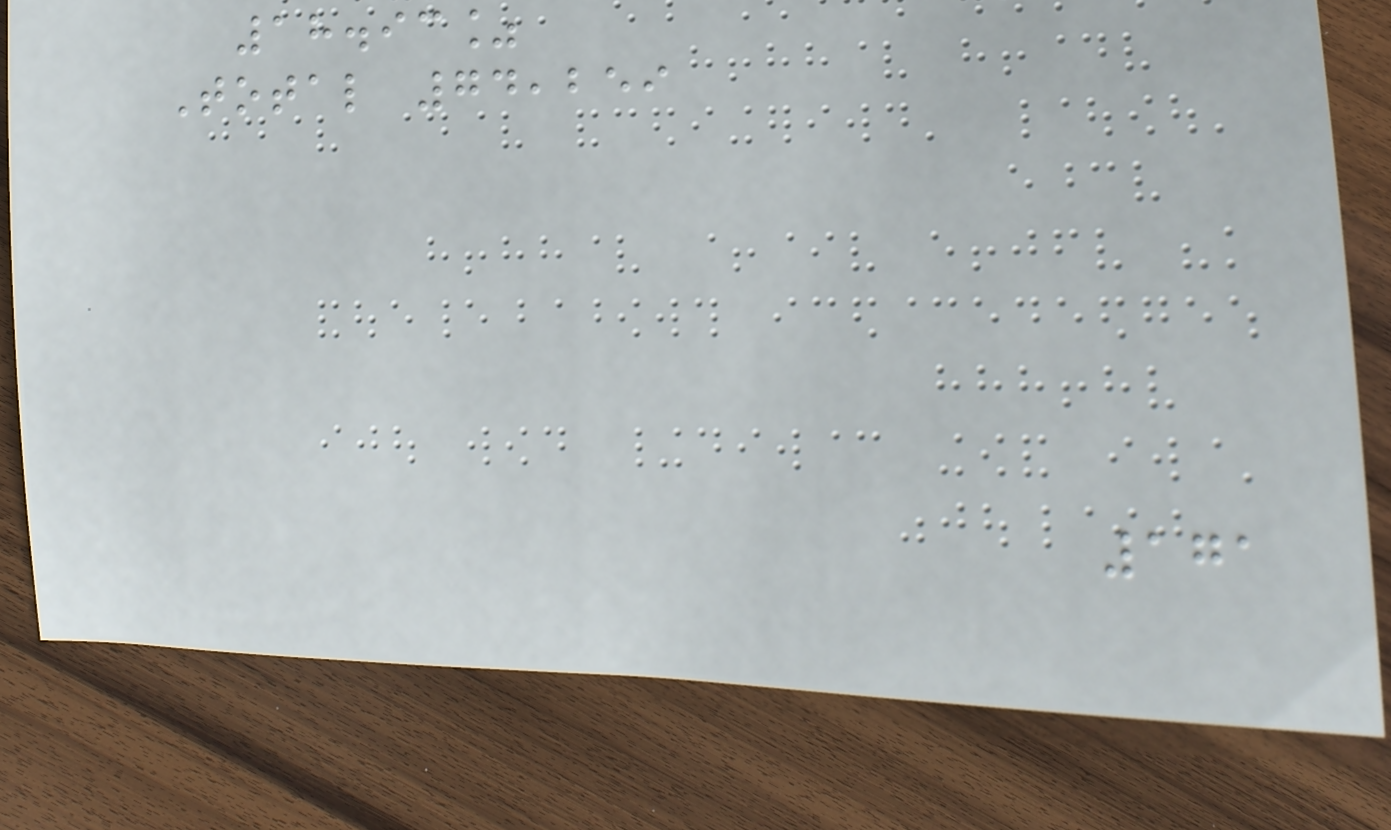18.93%
Total 74,259
171
